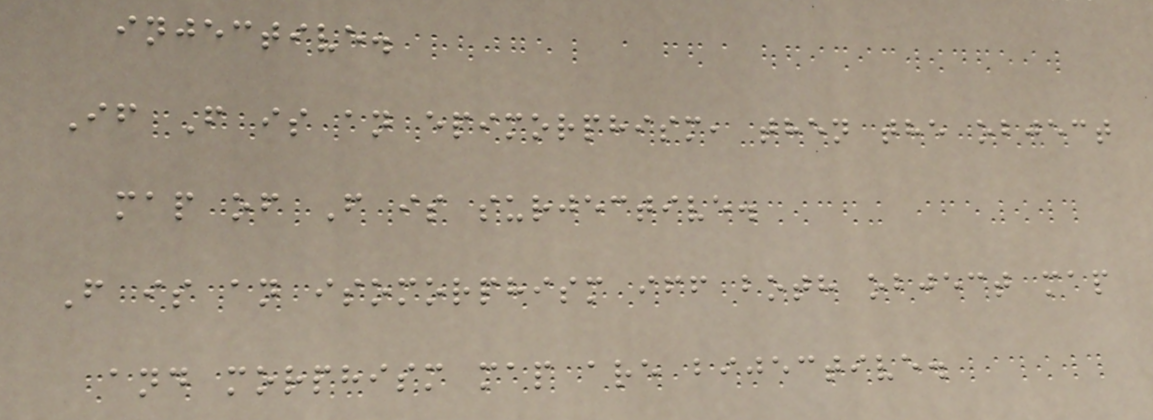injective.
If F is an epimorphism, then the object
map of F is surjective.
F is an isomorphism iff both object map
and morphism map are bijective.
